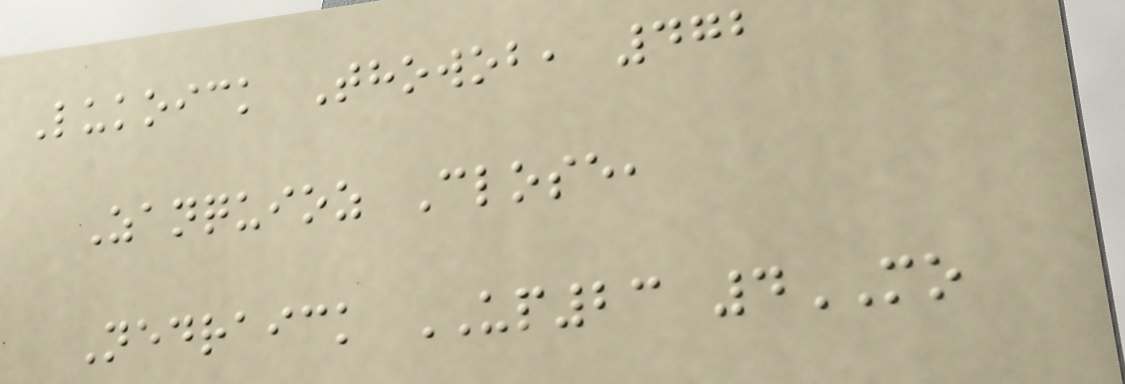Lukoick Thowob, 472
Zanquioz Close,
Nedraick UP23 4MO
